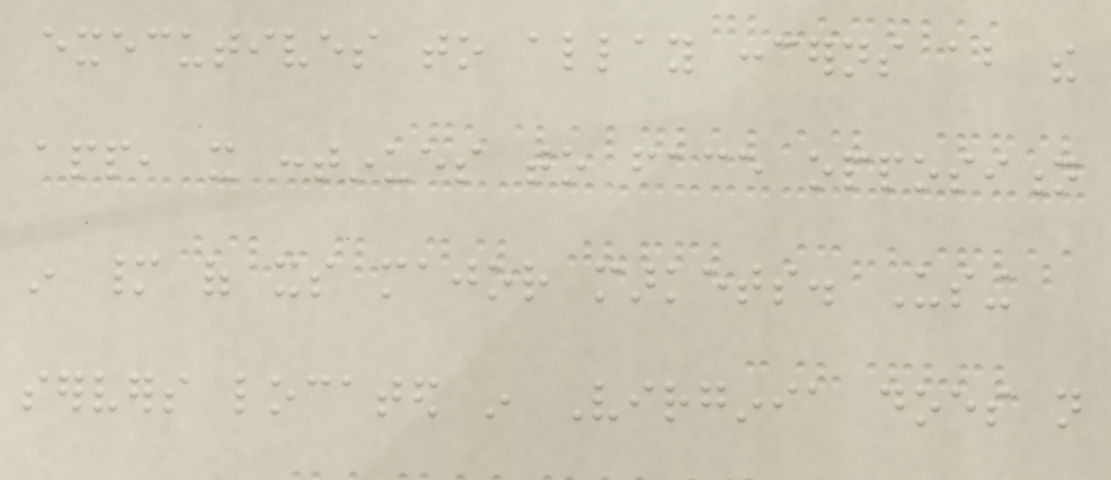executives to allay concerns about the
app, it continues to face opposition
in many of its major markets. Using
servers located in Virginia does not
